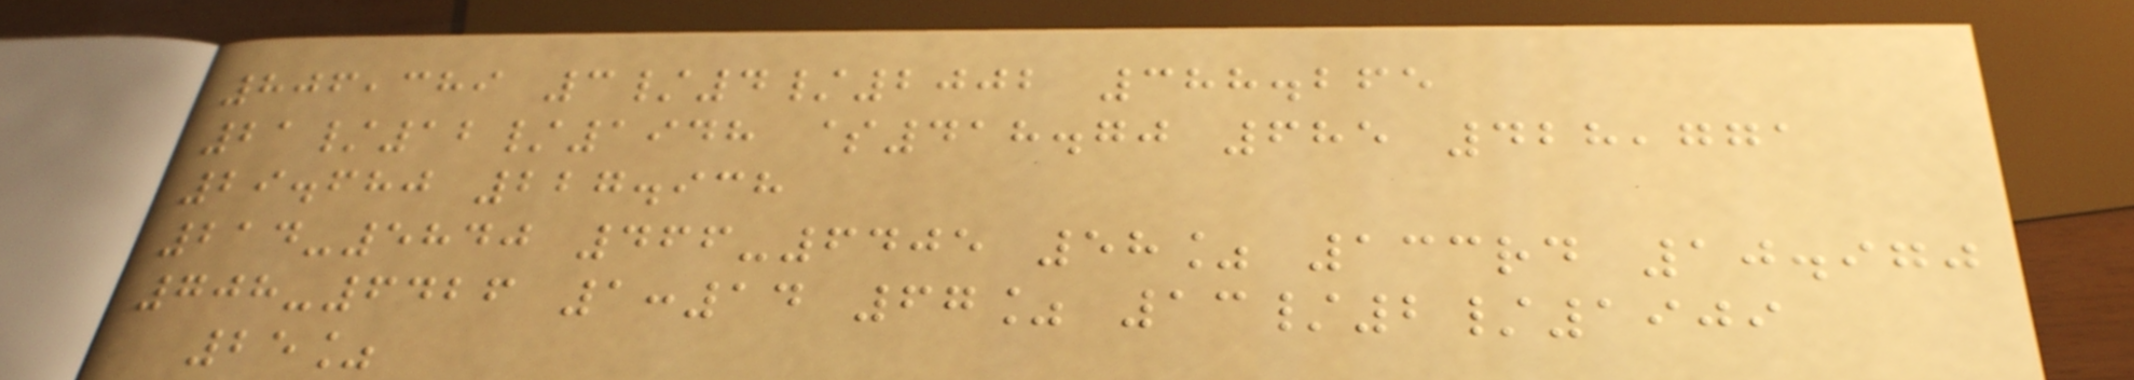806,389 3/4/2002 388.265
21/12/1948 $418.70 685 428,771
29.680 227.938
214-5840 466-6405 58% 133rd 10.970
708-6426 1:14 67% 13/2/1909
25%
